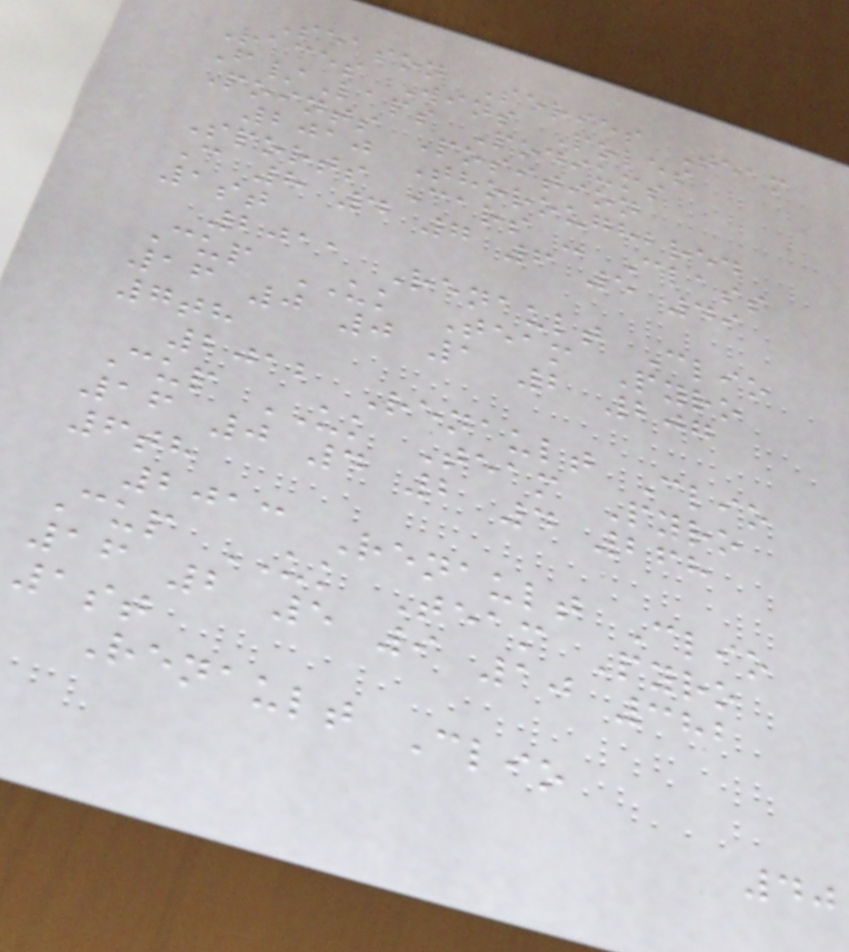Season Series Team
Races Wins Poles
F/Laps Podiums
Points Position
2010 Thoroughbred
Sports Cars - Class
C 8 4 7 6 5 49
1st
2011 Renault Clio
Cup UK Team Pyro
16 0 0 1 2 207
7th
2012 Renault Clio
Cup UK Team Pyro
16 0 4 2 4 268
6th
2013 Renault Clio
Cup UK Team Pyro
16 2 5 9 10 382
1st
Renault Clio
40
